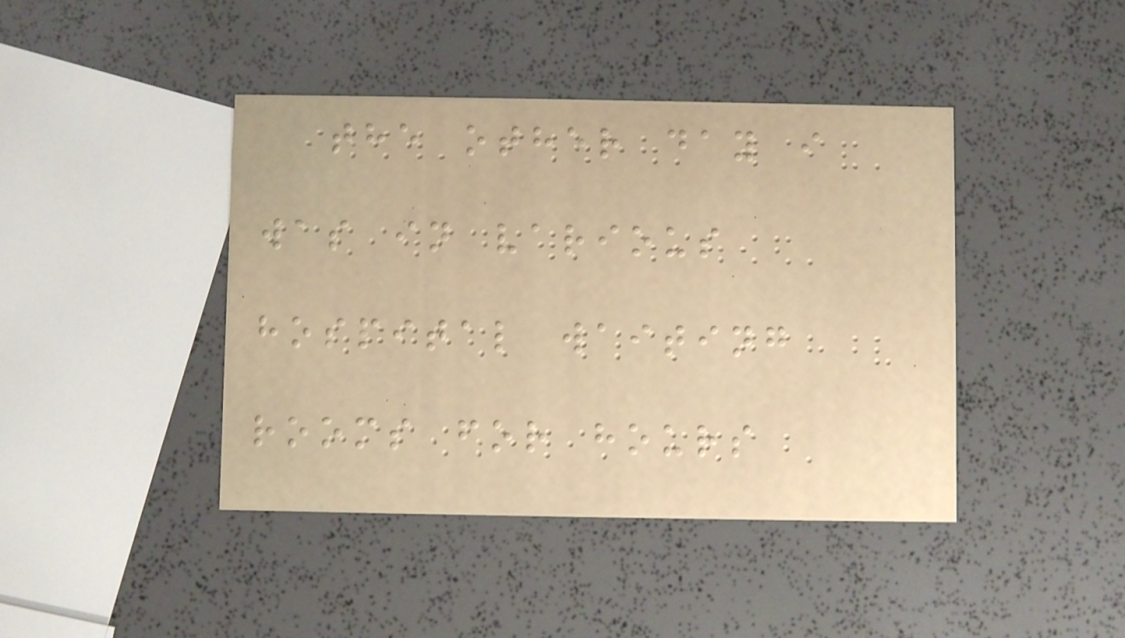the other day i
was in various
hospital waiting
rooms for hours
